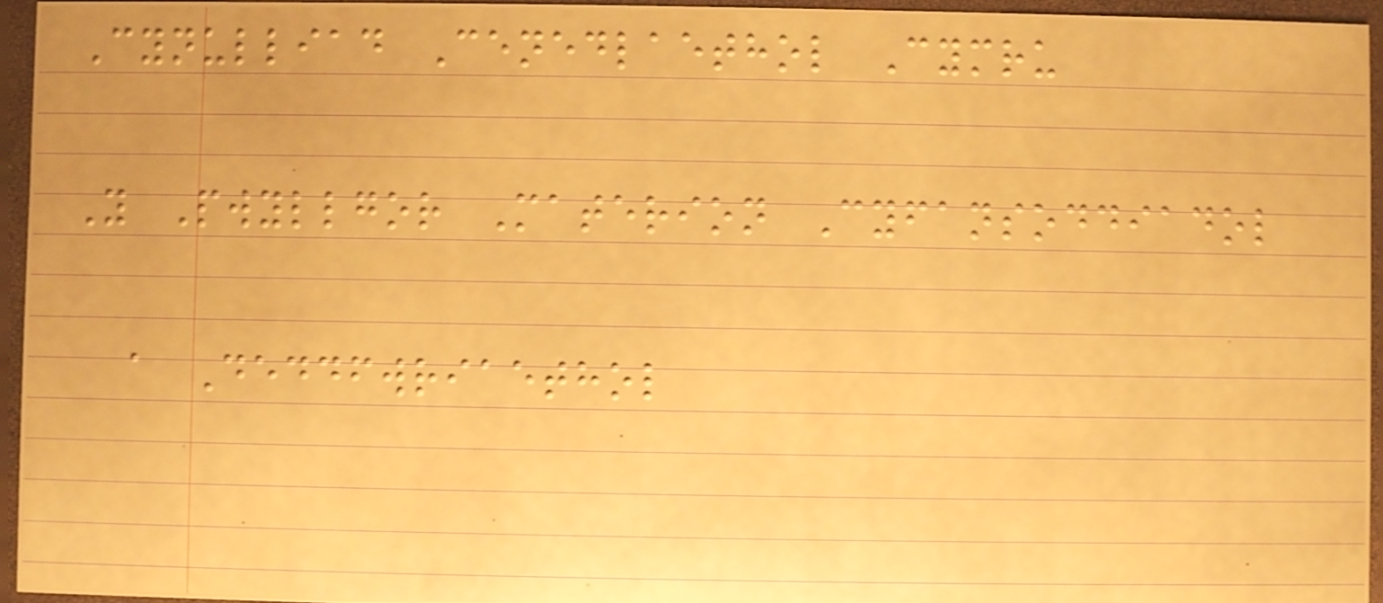Cynulliad Cenedlaethol Cymru
Y Pwyllgor Materion Cyfansoddiadol
a Deddfwriaethol
